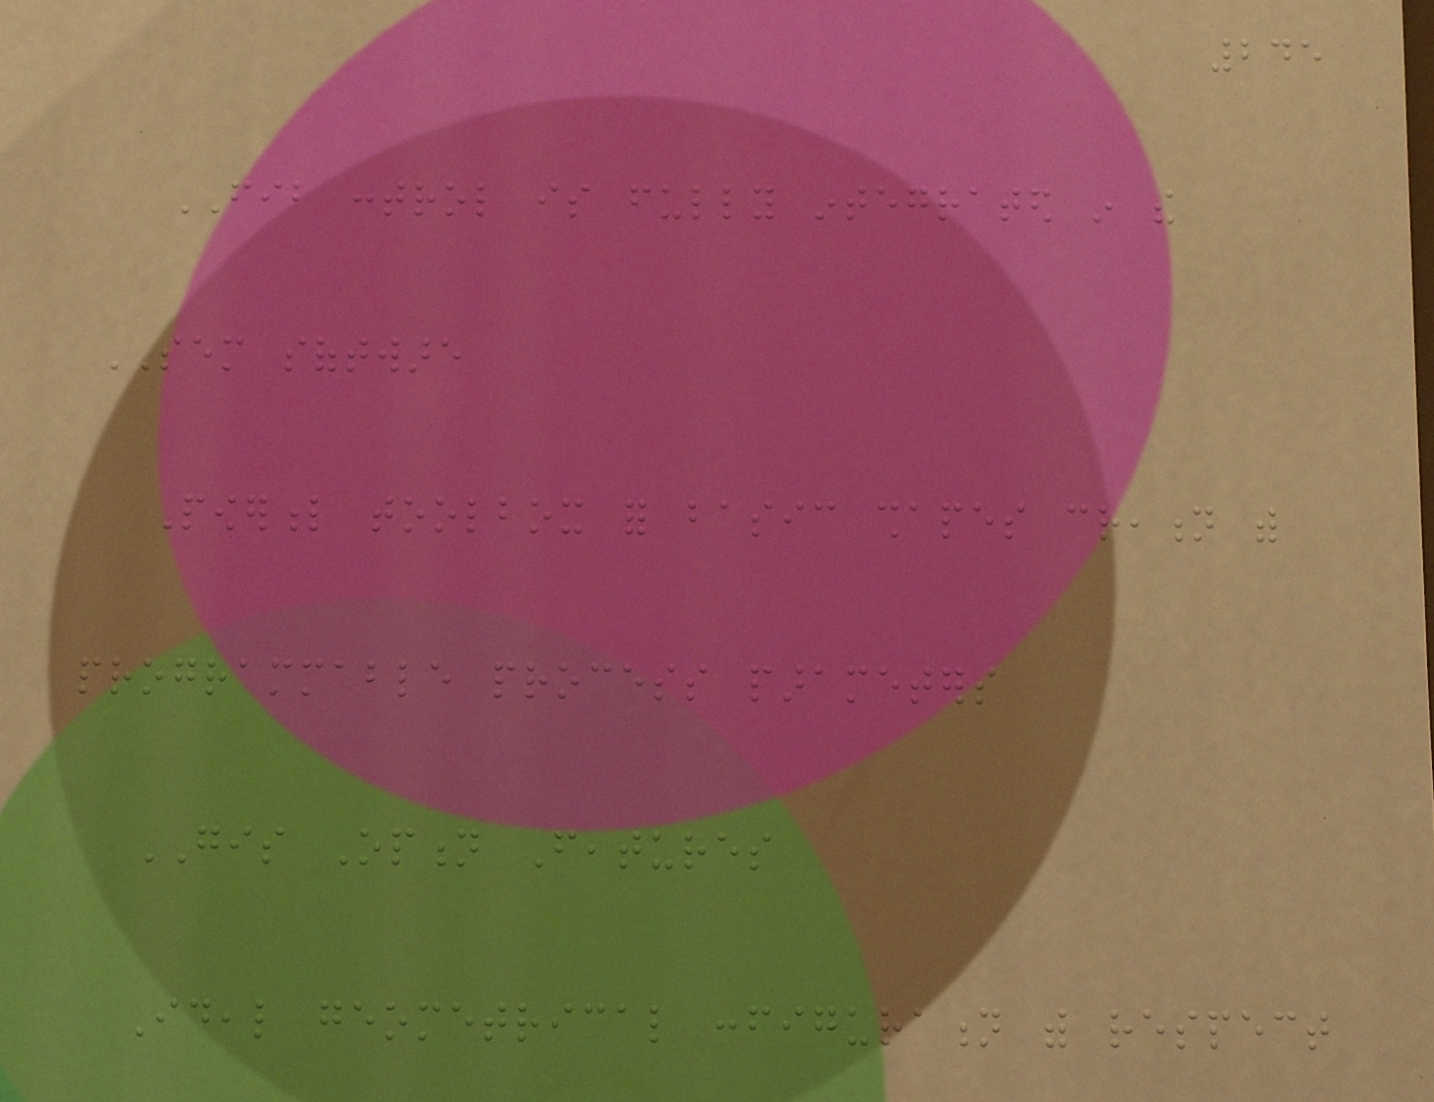245
FIB control is fully integrated in the
SEM software
Powerful toolbox for basic shapes creation with
programmable process parameters
GIS Option Features
Ideal geometrical configuration with respect
